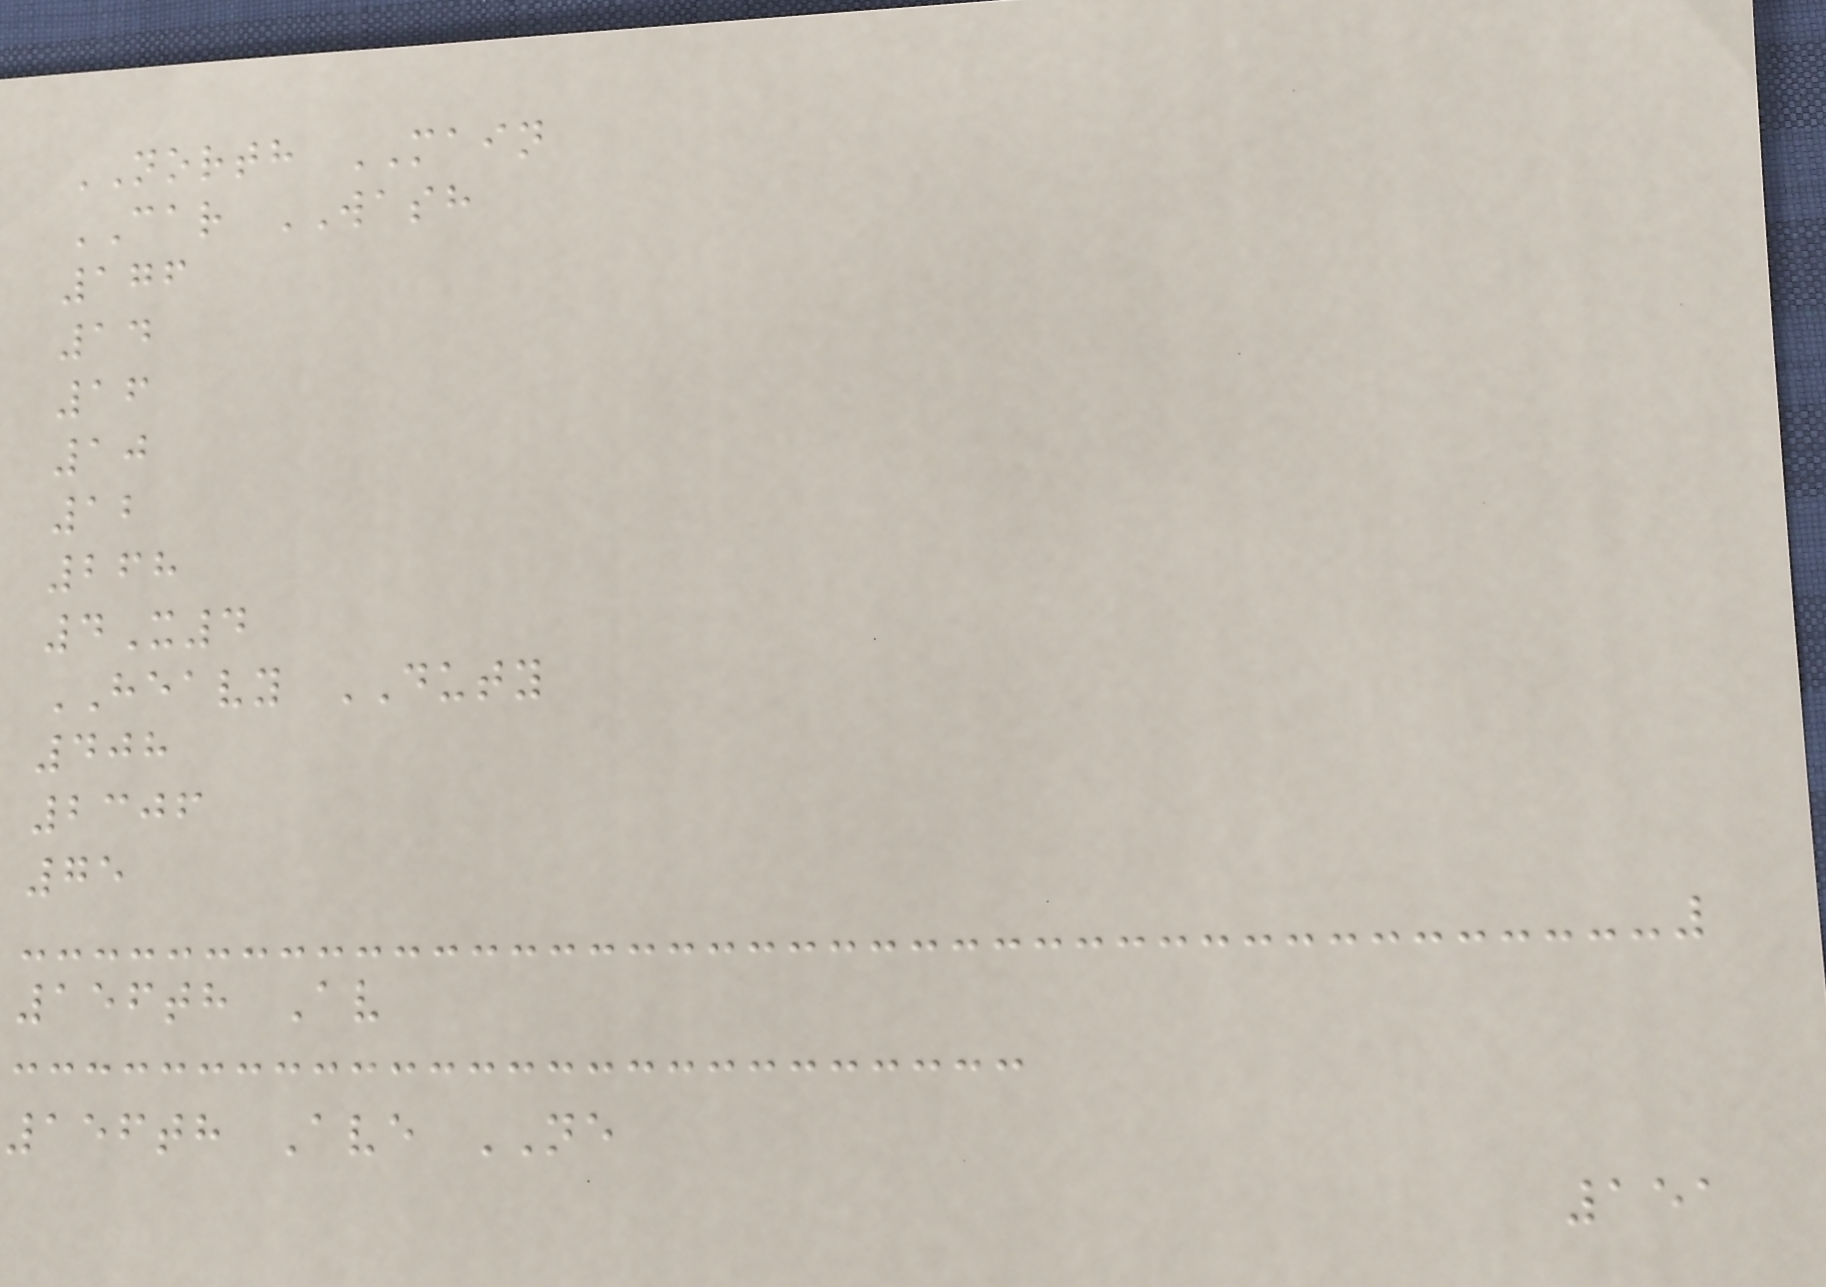NORTH MAIN
CAR WASH
176
14
16
10
12
268
4X4
HEAVY DUTY
408
2306
75
156th Av
156th Ave NE
151
